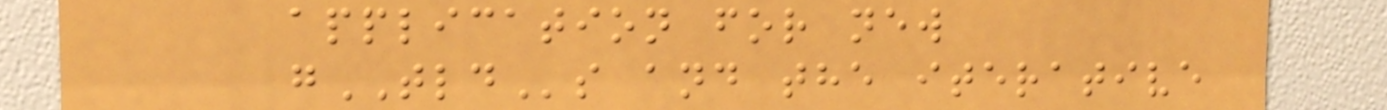application for new
gTLDs and the iterative
